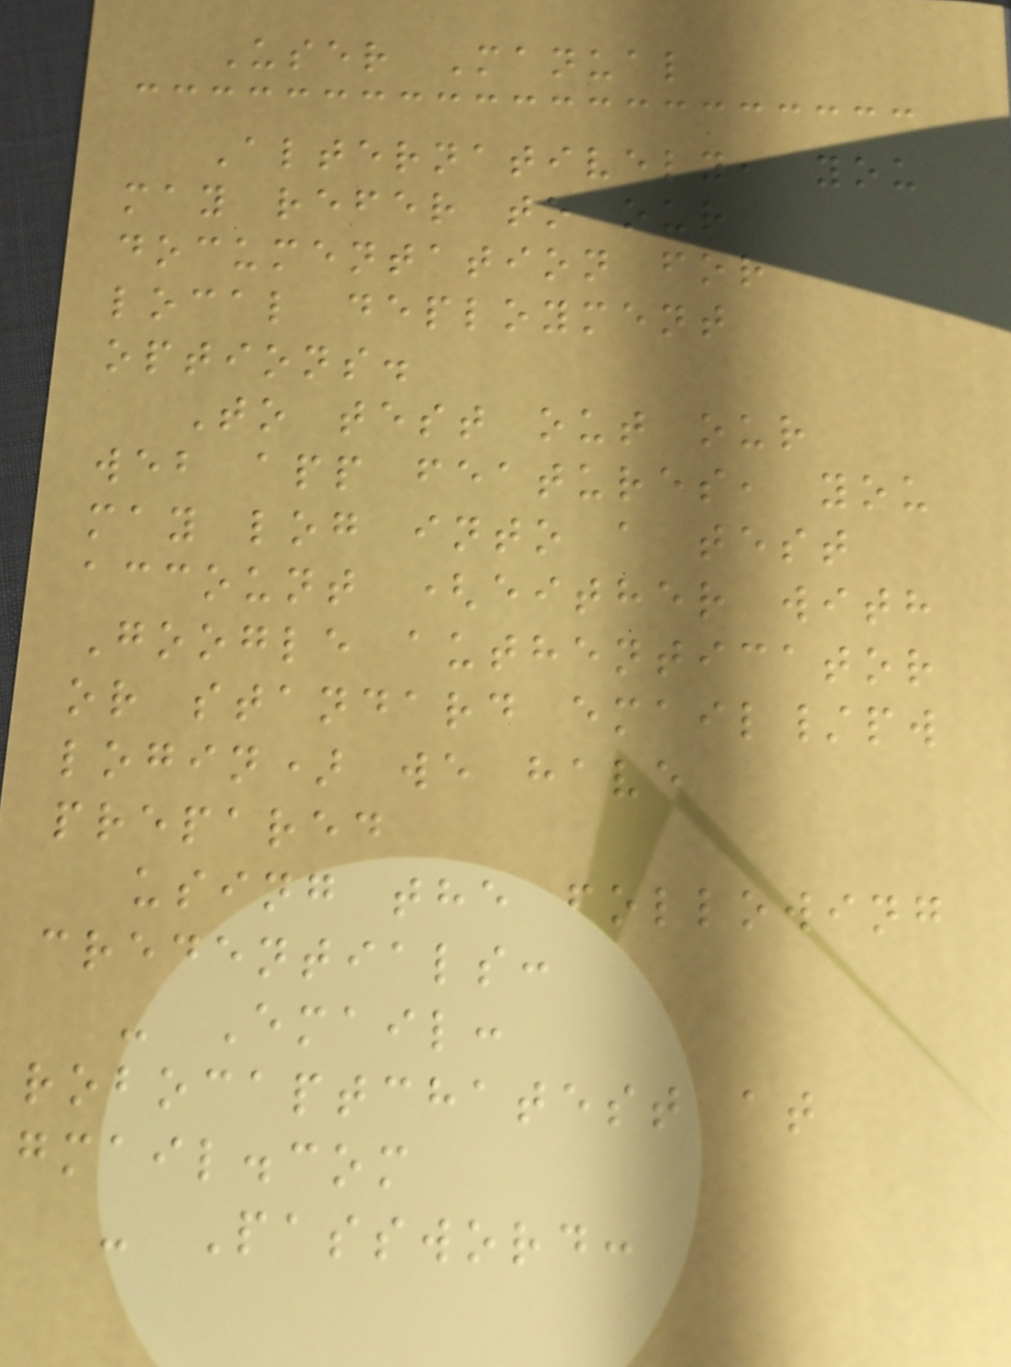User Manual
Alternatively, you
may refer to our
documentation for
local deployment
options.
To test out our
web app features, you
may log into a test
account (either with
Google authenticator
or standard email/pw
login) we have
prepared
using the following
credentials:
- Email:
robocaptchatest at
gmail.com
- Password:
